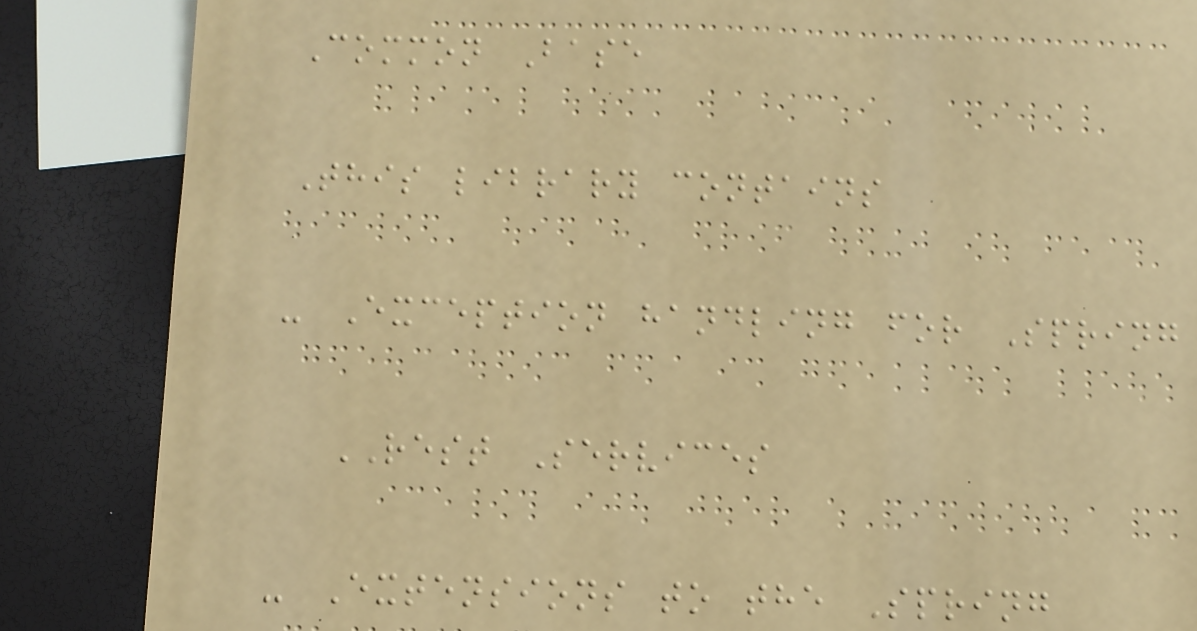Common Base
This library contains
- Exception handling for Spring
REST Services
- Extensions to the Spring
